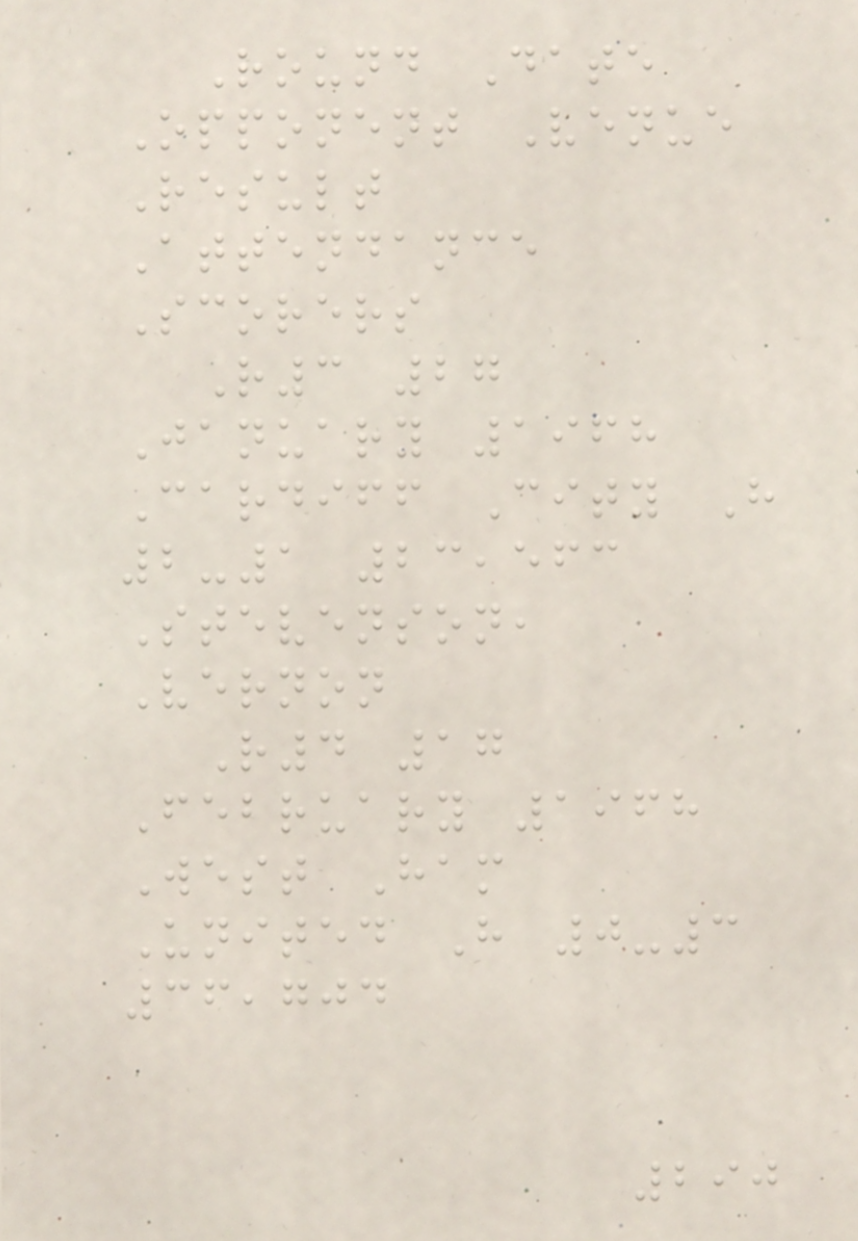Round Date
Opponent Venue
Result
Attendance
Scorers
R3 27
January 1968
Cardiff City H
2-1 23,563
Stevenson,
Vernon
R4 17
February 1968
West Ham
United H 0-3
36,704
290
